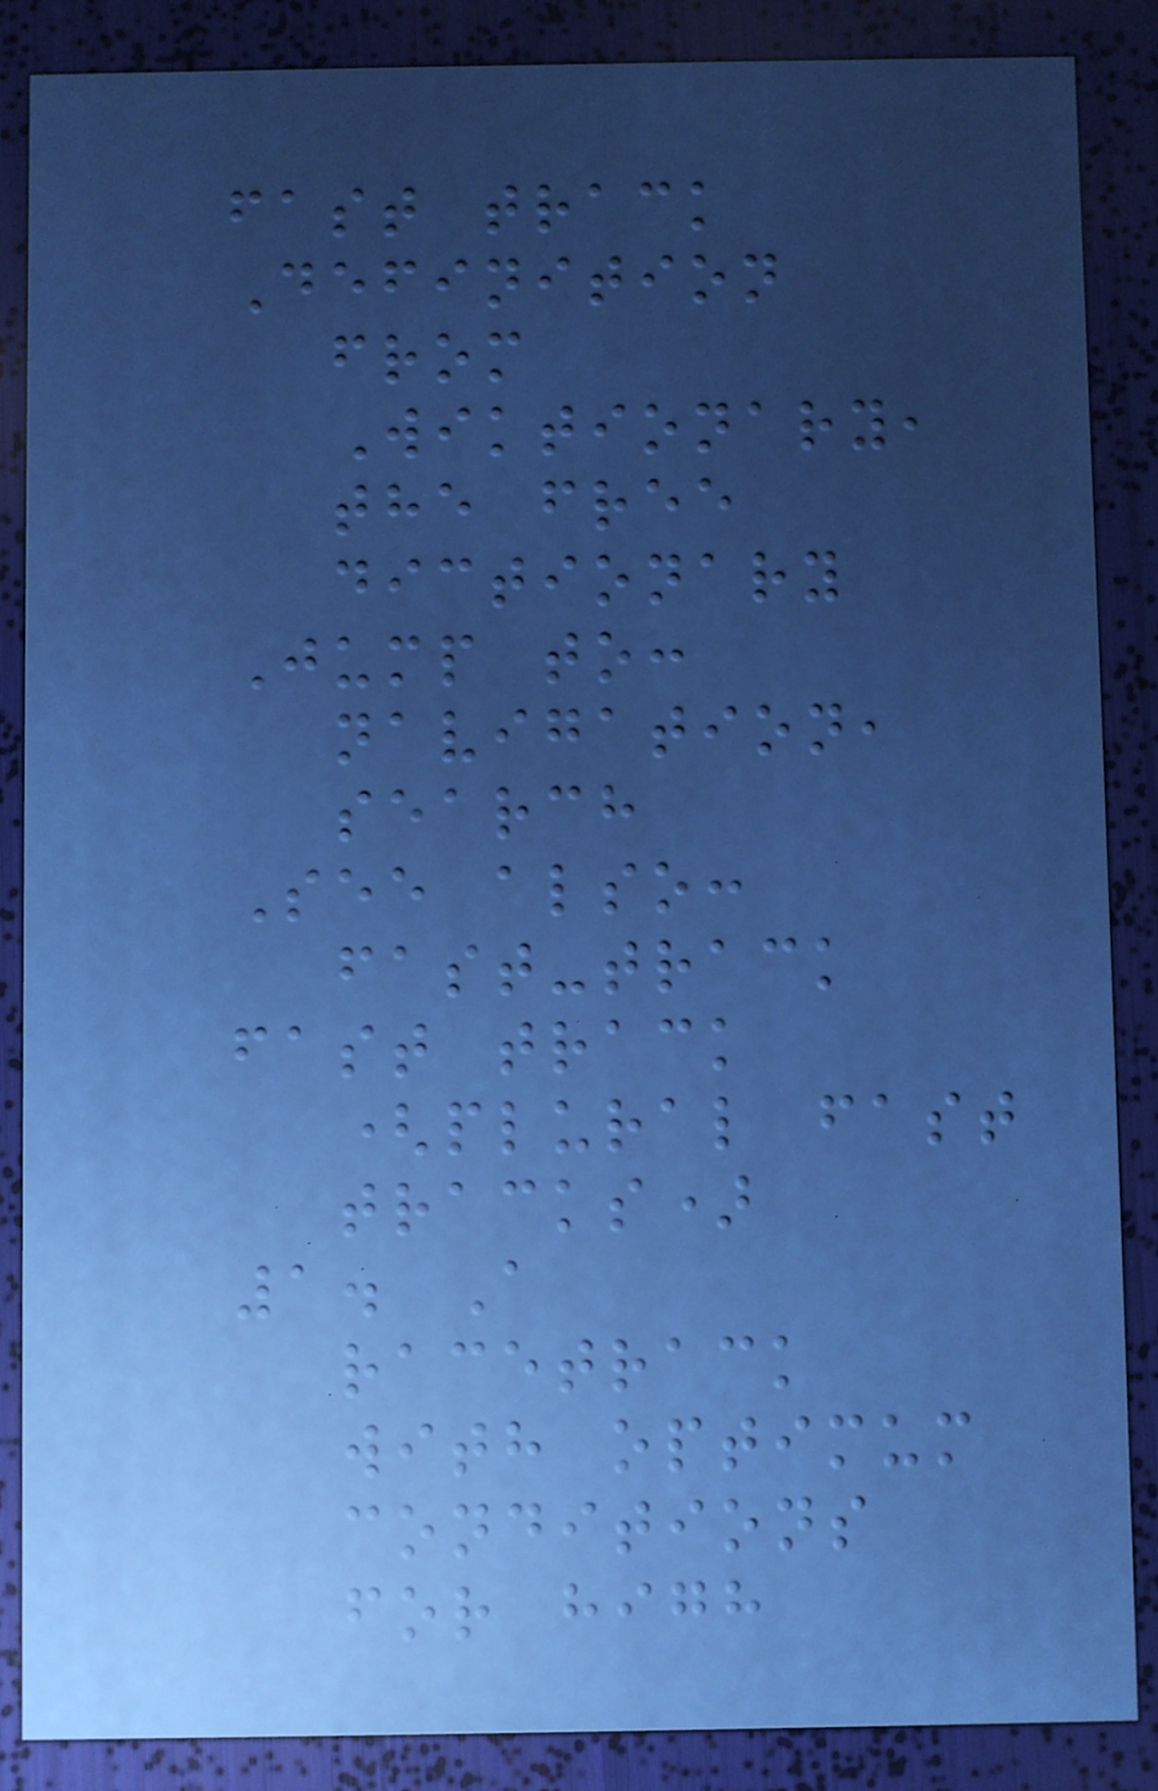fast track
Definition
from
Wiktionary,
the free
dictionary
Jump to:
navigation,
search
See also:
fast-track
fast track
(plural fast
tracks)
1. A
racetrack
with optimum
conditions
for high
